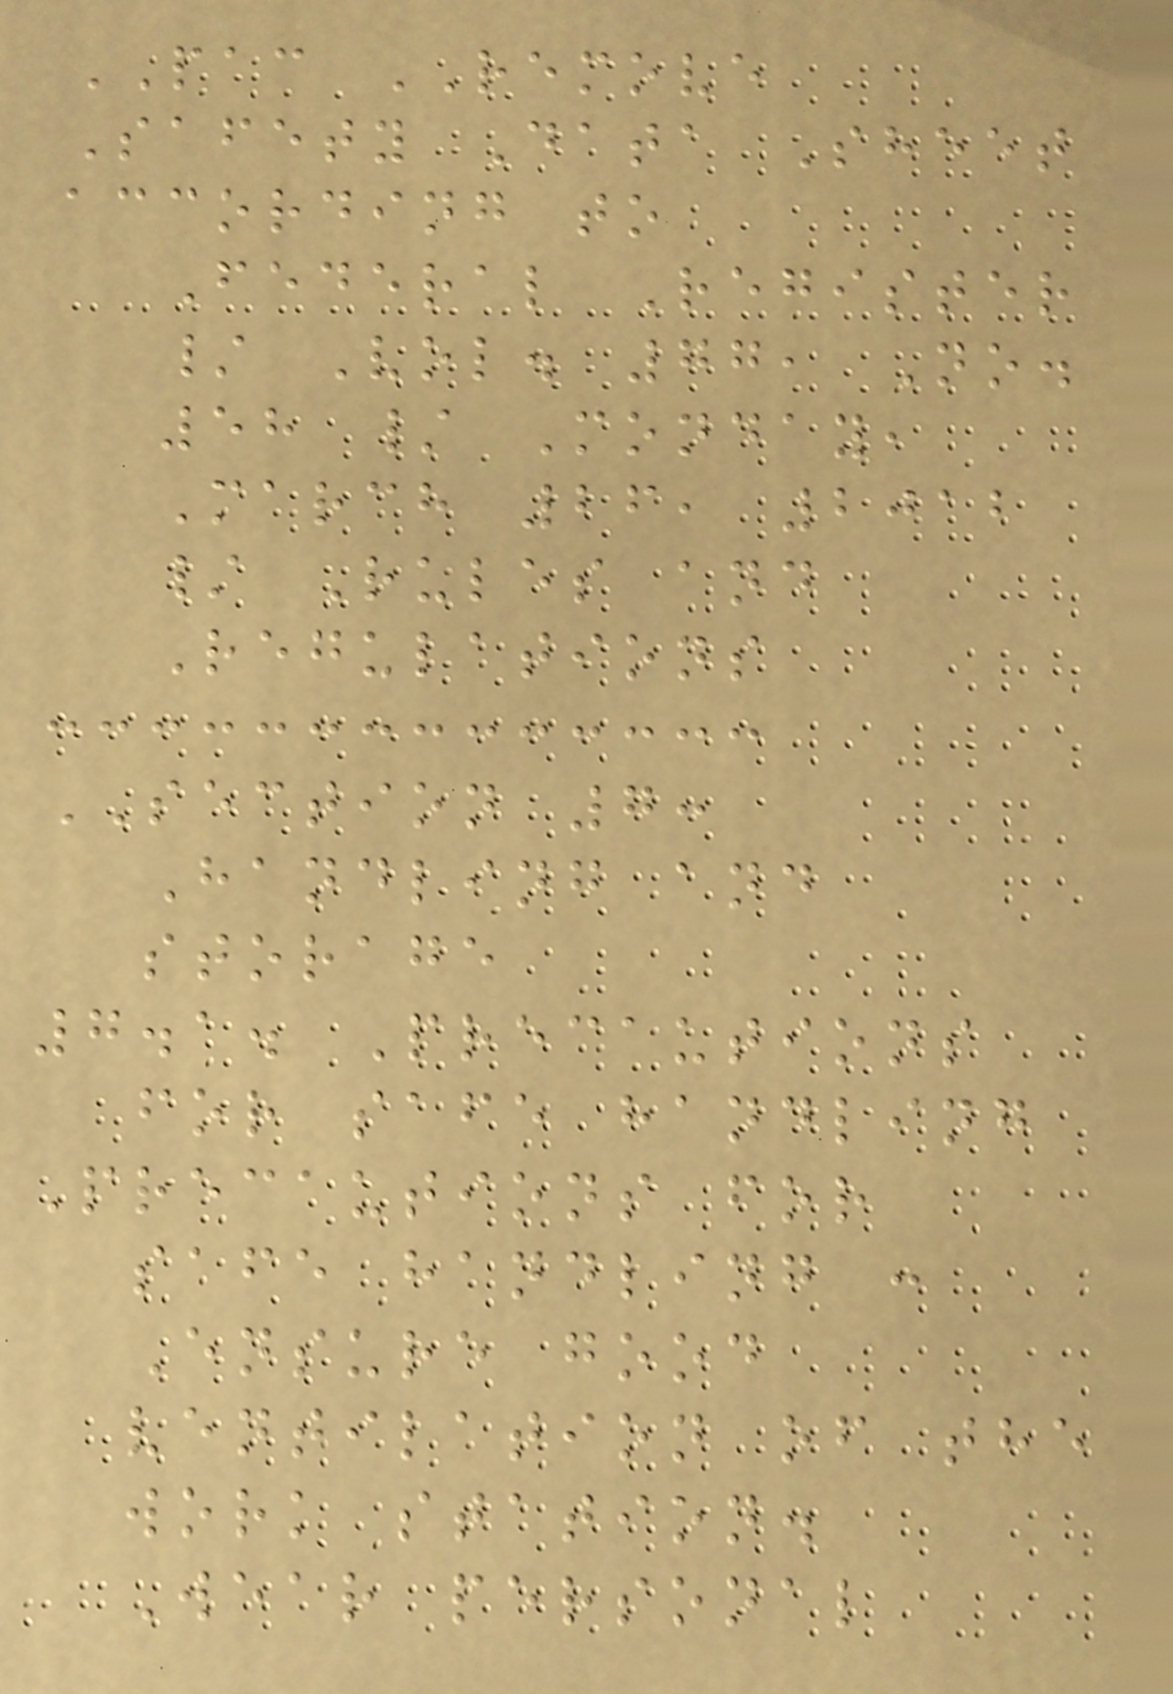PAC REMOVE
Safety Data Sheet
according to
Federal Register
/ Vol. 77, No.
58 / Monday,
March 26, 2012
/ Rules and
Regulations
SECTION 7:
Handling and
storage
7.1. Precautions
for safe handling
Precautions for
safe handling :
Ensure good
ventilation of the
work station.
Wear personal
